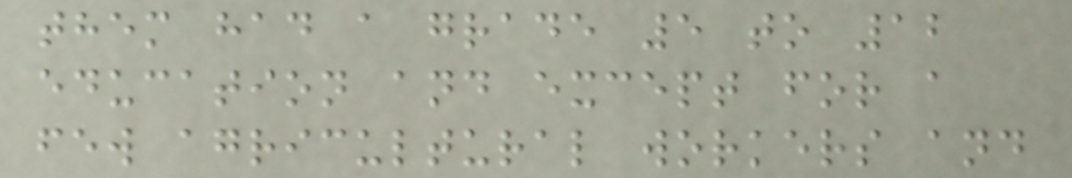them had a grade 5 to 12
education and except for a
few agricultural workers and
